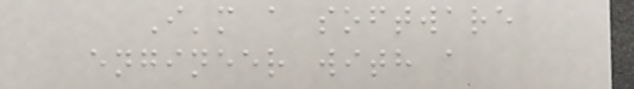I'm a software
engineer with a
